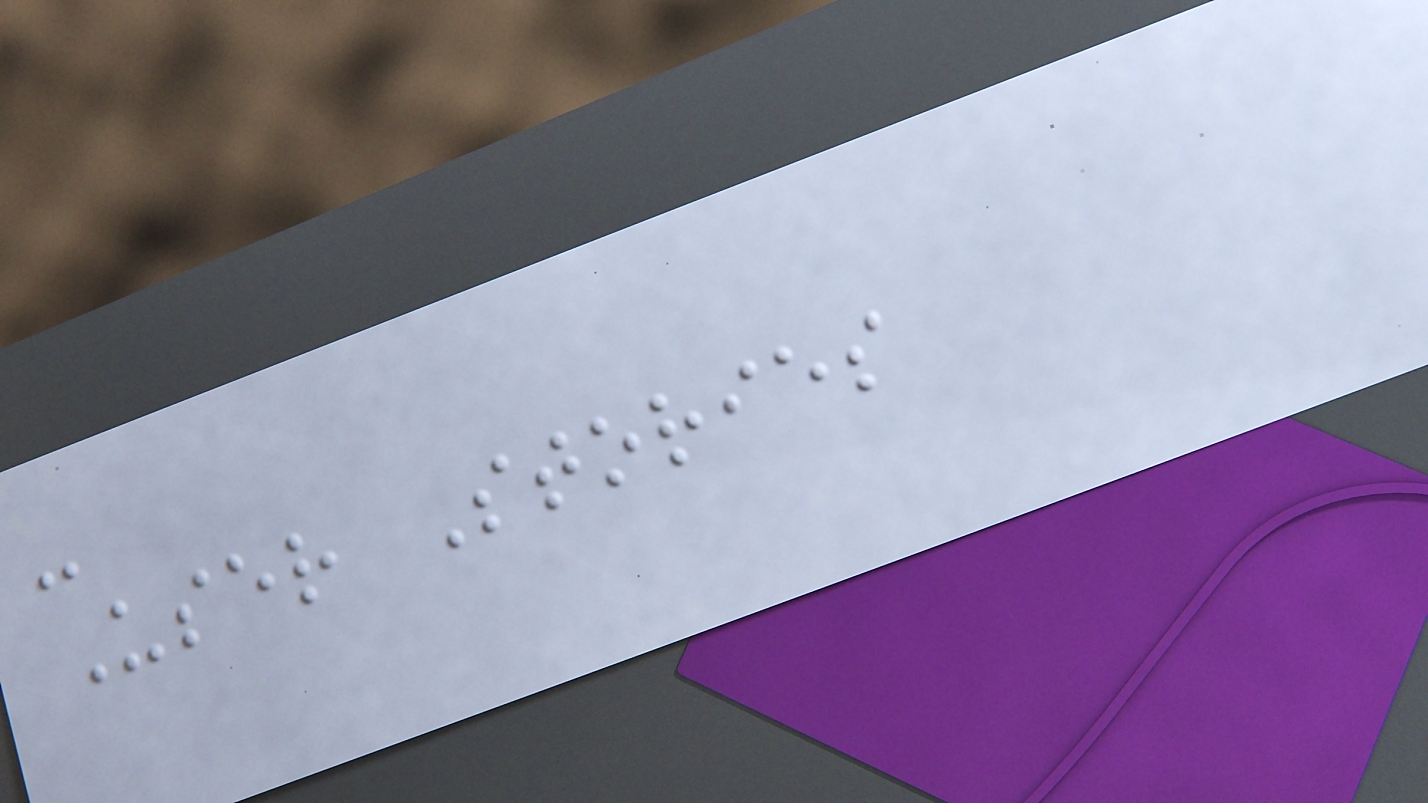-
User Stories
